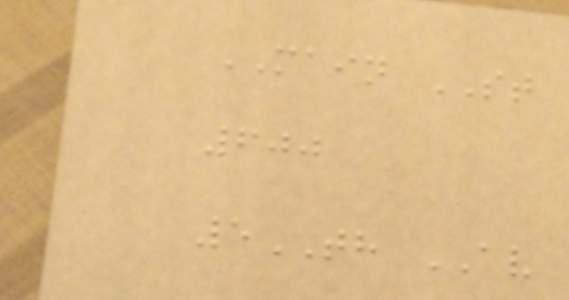MAIN ST
600
5TH AV
